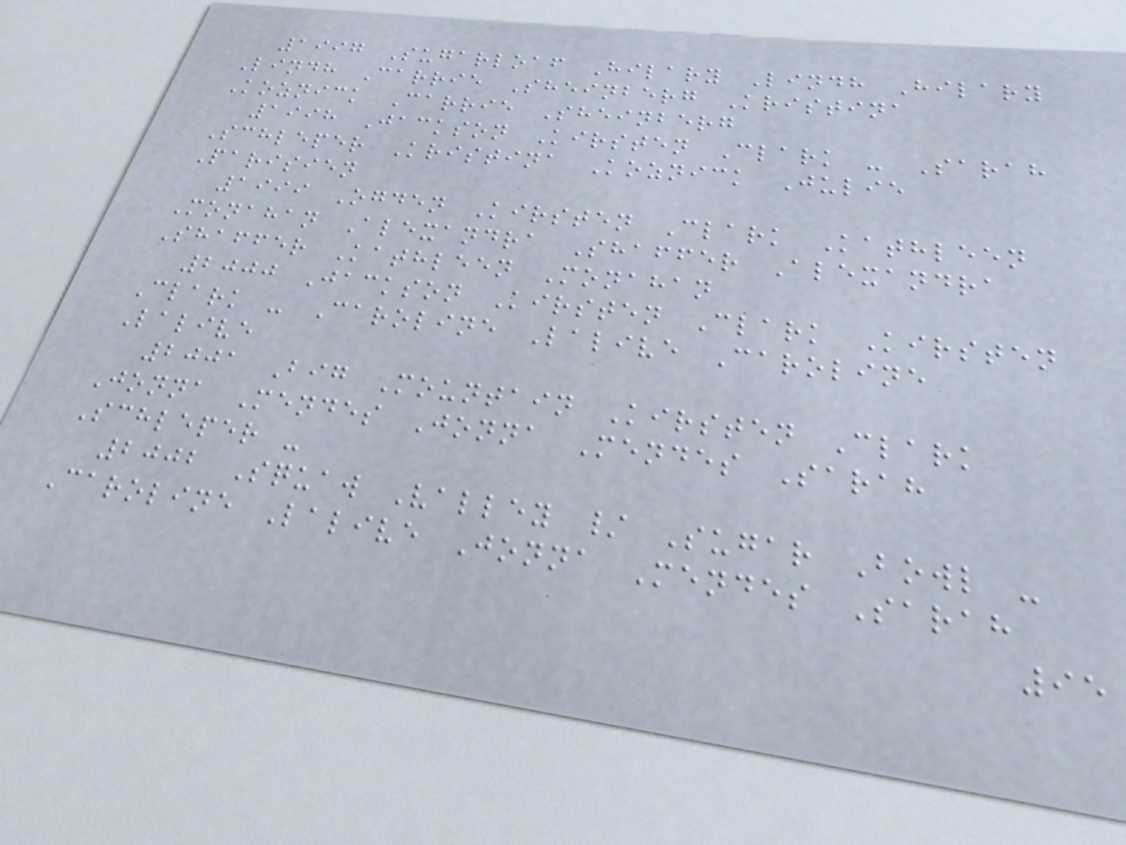1997 Sugarloaf Hilary Lindh Hilary
Lindh Carrie Sheinberg Kristina
Koznick Carrie Sheinberg
1998 Jackson Kirsten Clark - Sarah
Schleper Kristina Koznick Julie
Parisien
1999 Ogden Kirsten Clark Kathleen
Monahan Alexandra Shaffer Alexandra
Shaffer Kathleen Monahan
2000 Jackson Kirsten Clark Kirsten
Clark - Caroline Lalive Caroline
Lalive
2001 Big Mountain Kirsten Clark
Jonna Mendes Jonna Mendes Sarah
Schleper -
2002 Squaw Valley / Sugar Bowl -
Caroline Lalive Jonna Mendes Sarah
95
